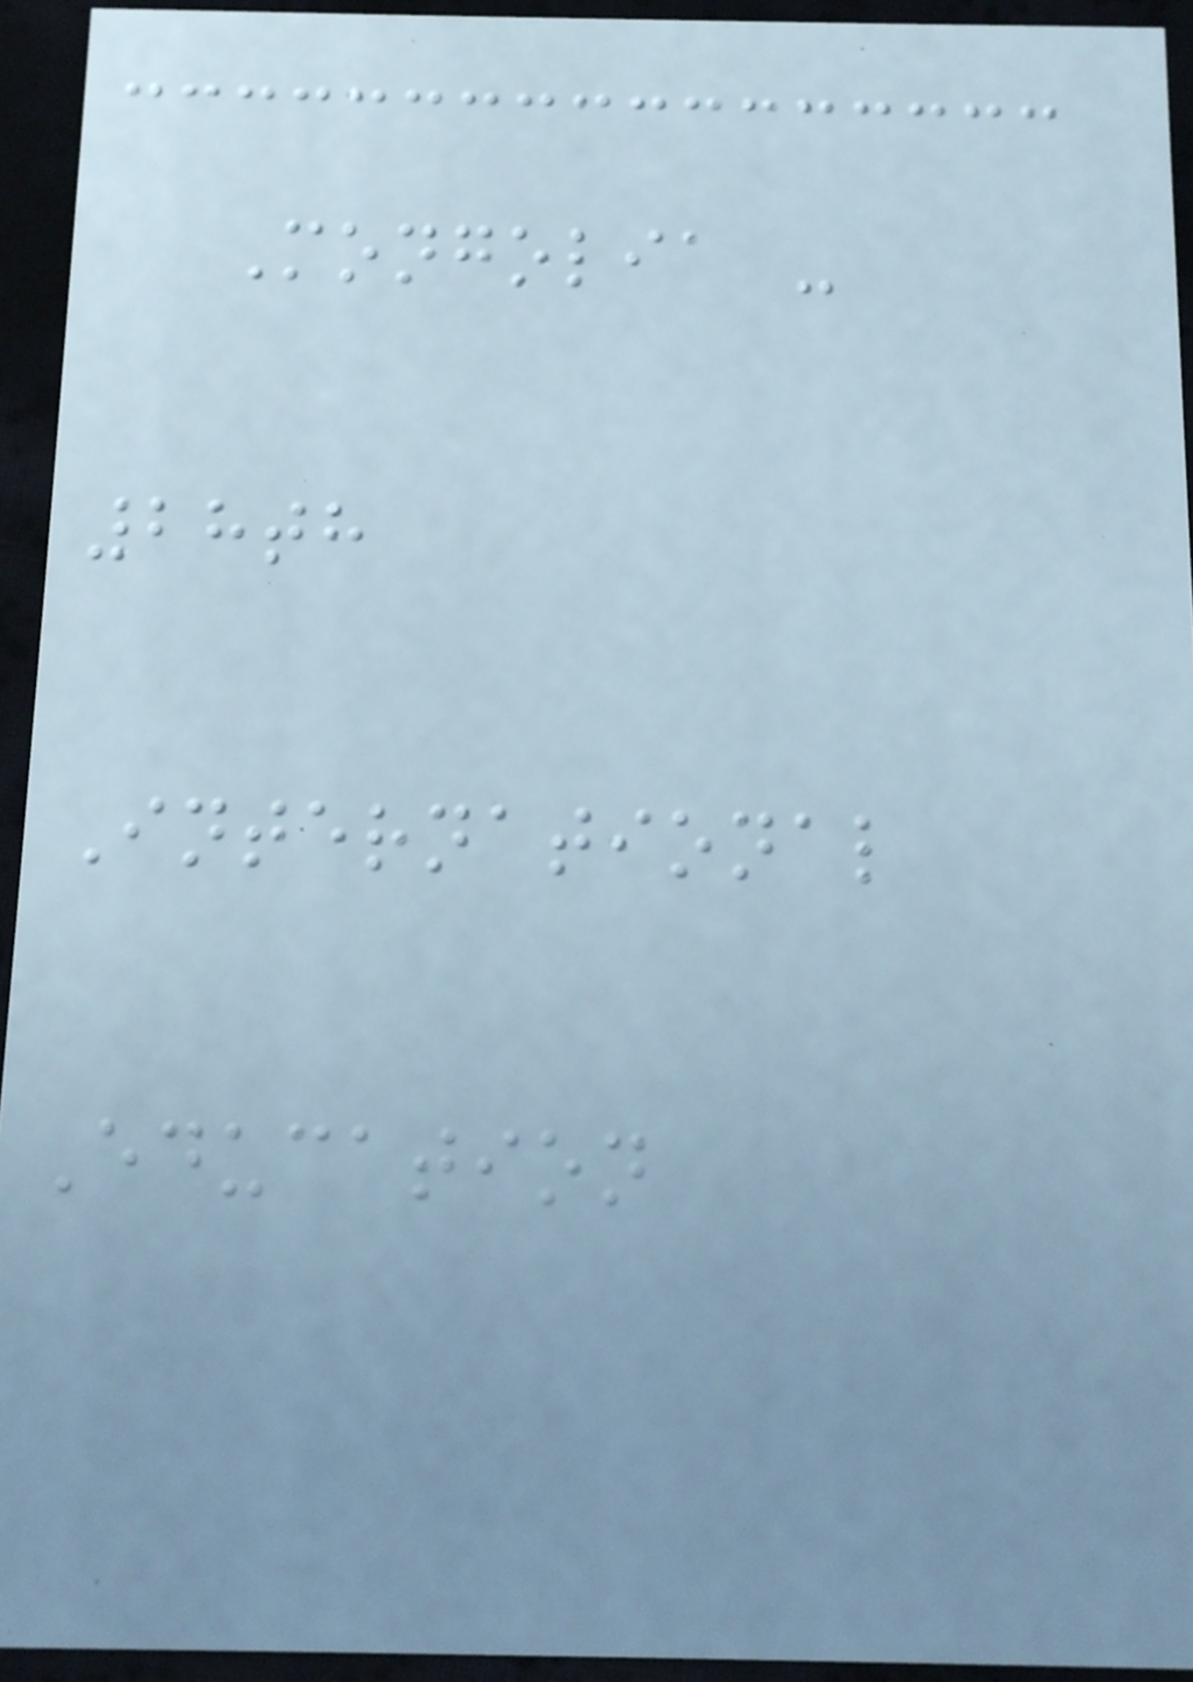Mongolia -
28th
International
Education
